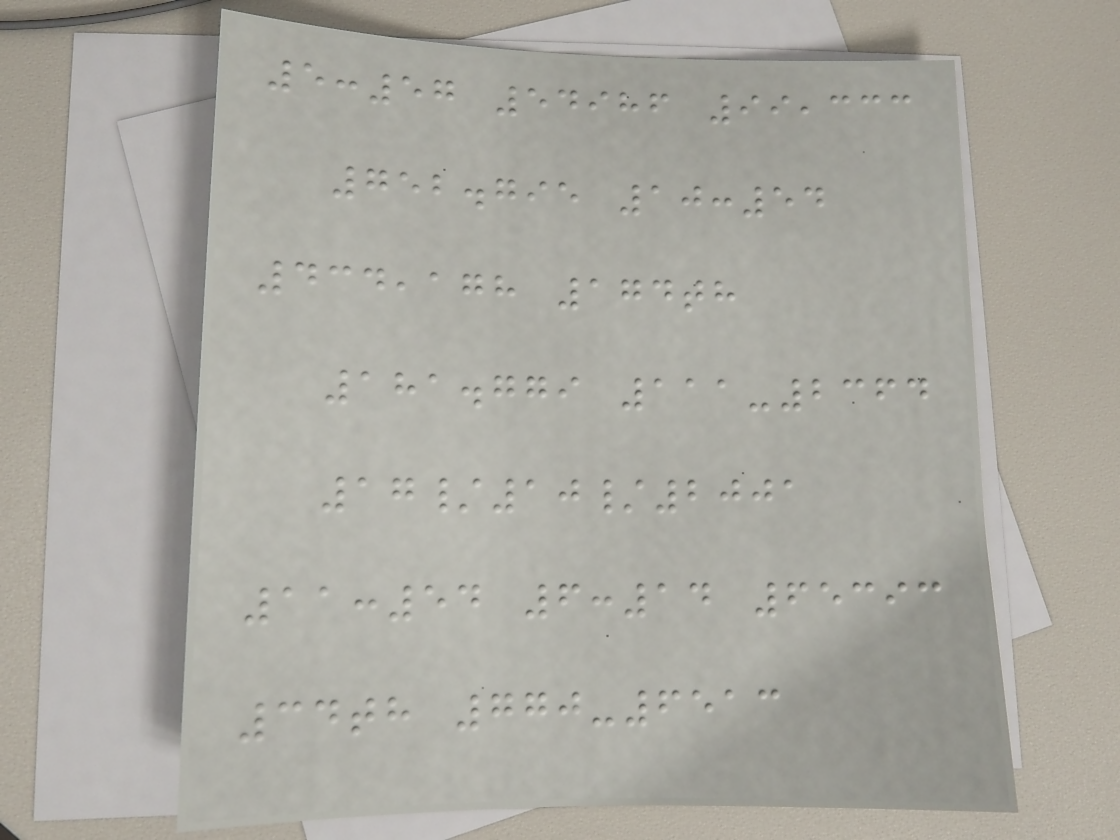5:57 54986 99,333
752.795 10:54
434,178 174th
181.779 111-2364
17/10/2001
11:54 6:14 65393
34th 770-6513
